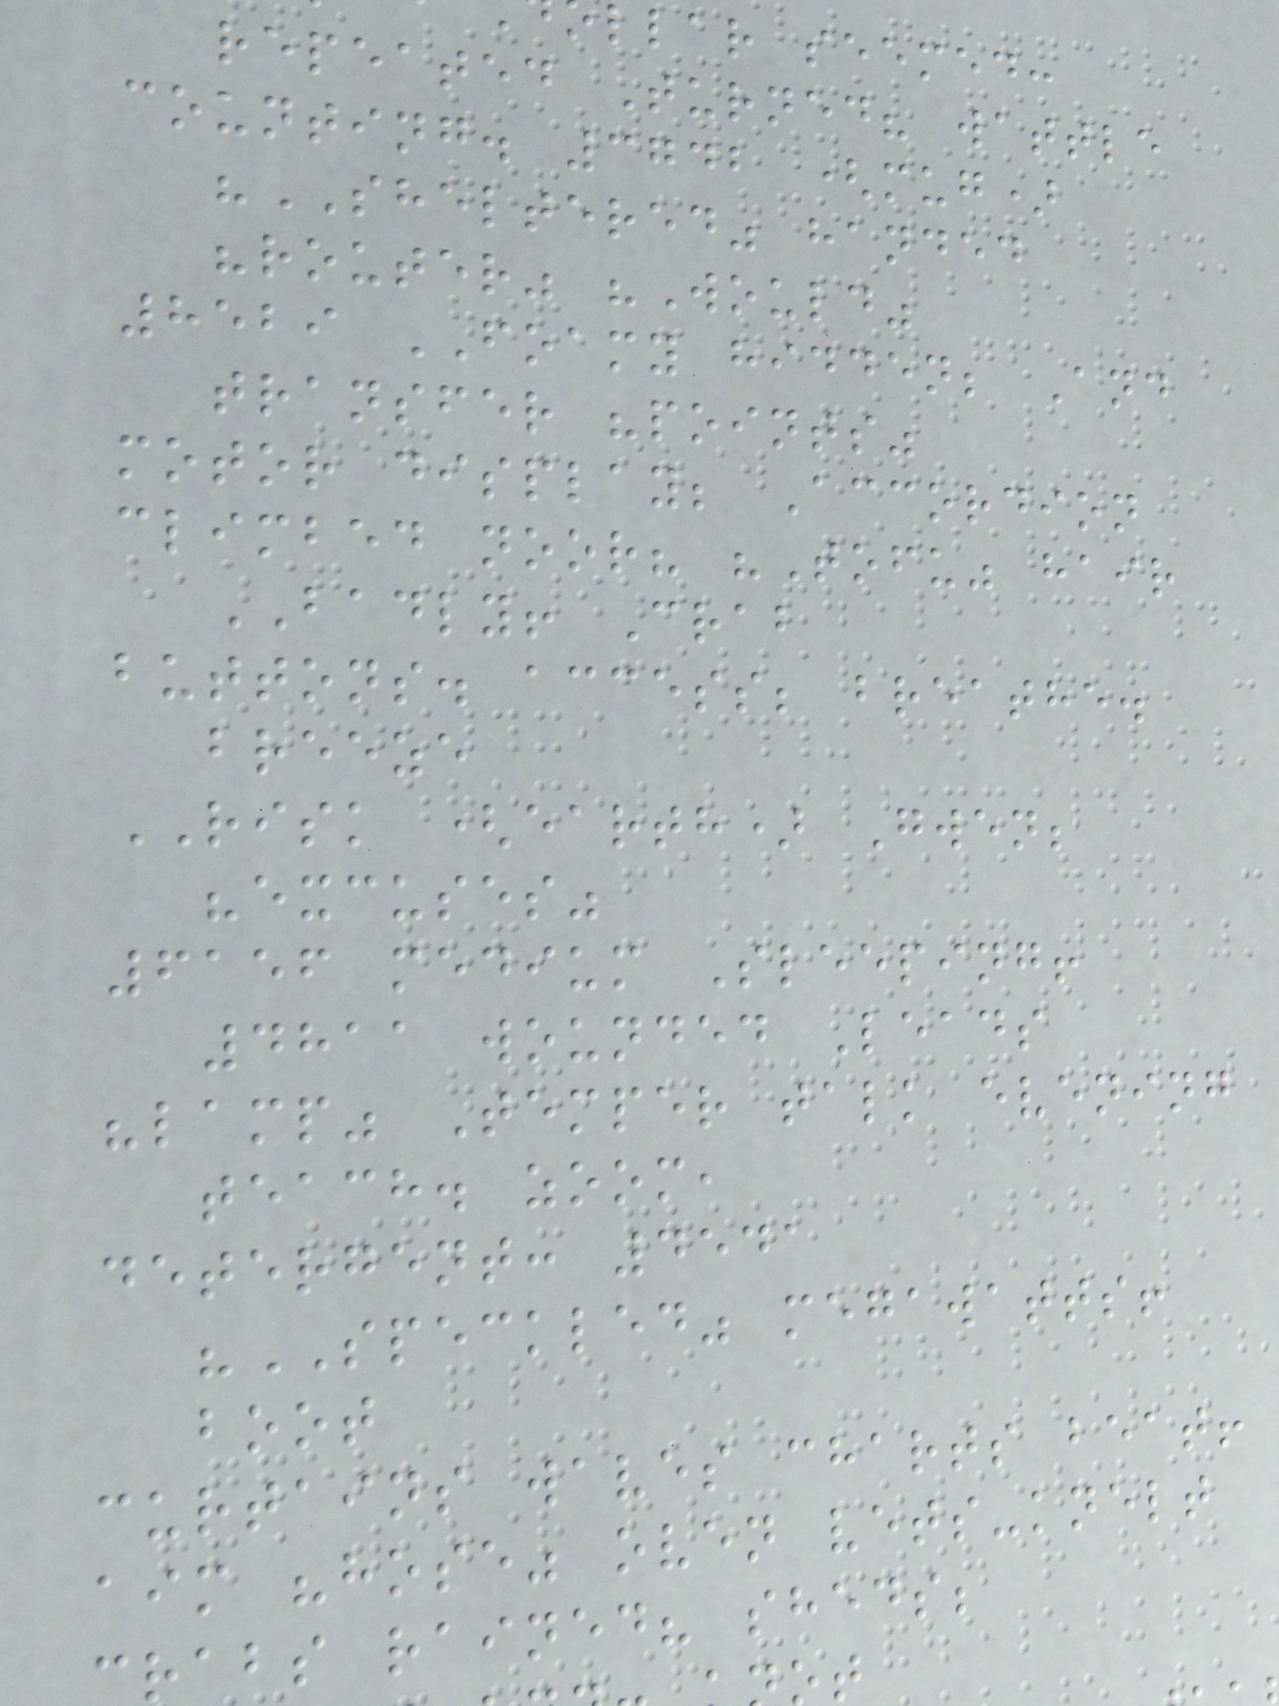llar seemed:
repeated Turned? wattle
counting. 3742 (mug)
"SHELTERED" handed
"router" "Would"
8529 FOAMY hidden; And
transfer "points"
motor display; Accordion
climbed noor? "Tofu" hair
BADLY! Crab
buttons. access; breathe.
breeze
RISK (earth) Gwen;
"excuses"
6156 medium Sleeping!
4811 wounded Leads
"lamp" Temper talk evening
teach. zoom,
detergent: 4541
"SPECKLED" megawatts!
boot
curtains waves charts beat!
aim "hose" oven vets-knelt
rabs rained? sheds;
